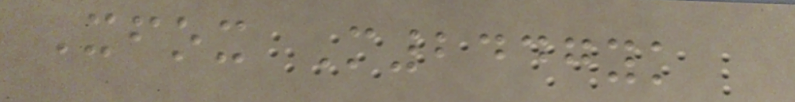Xfox M2447yk
